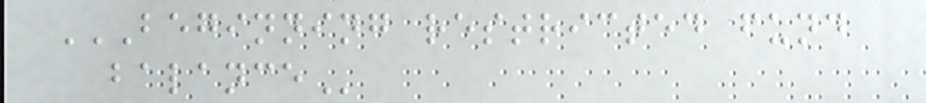BEGINNING RESTRICTED FUND
BALANCE
